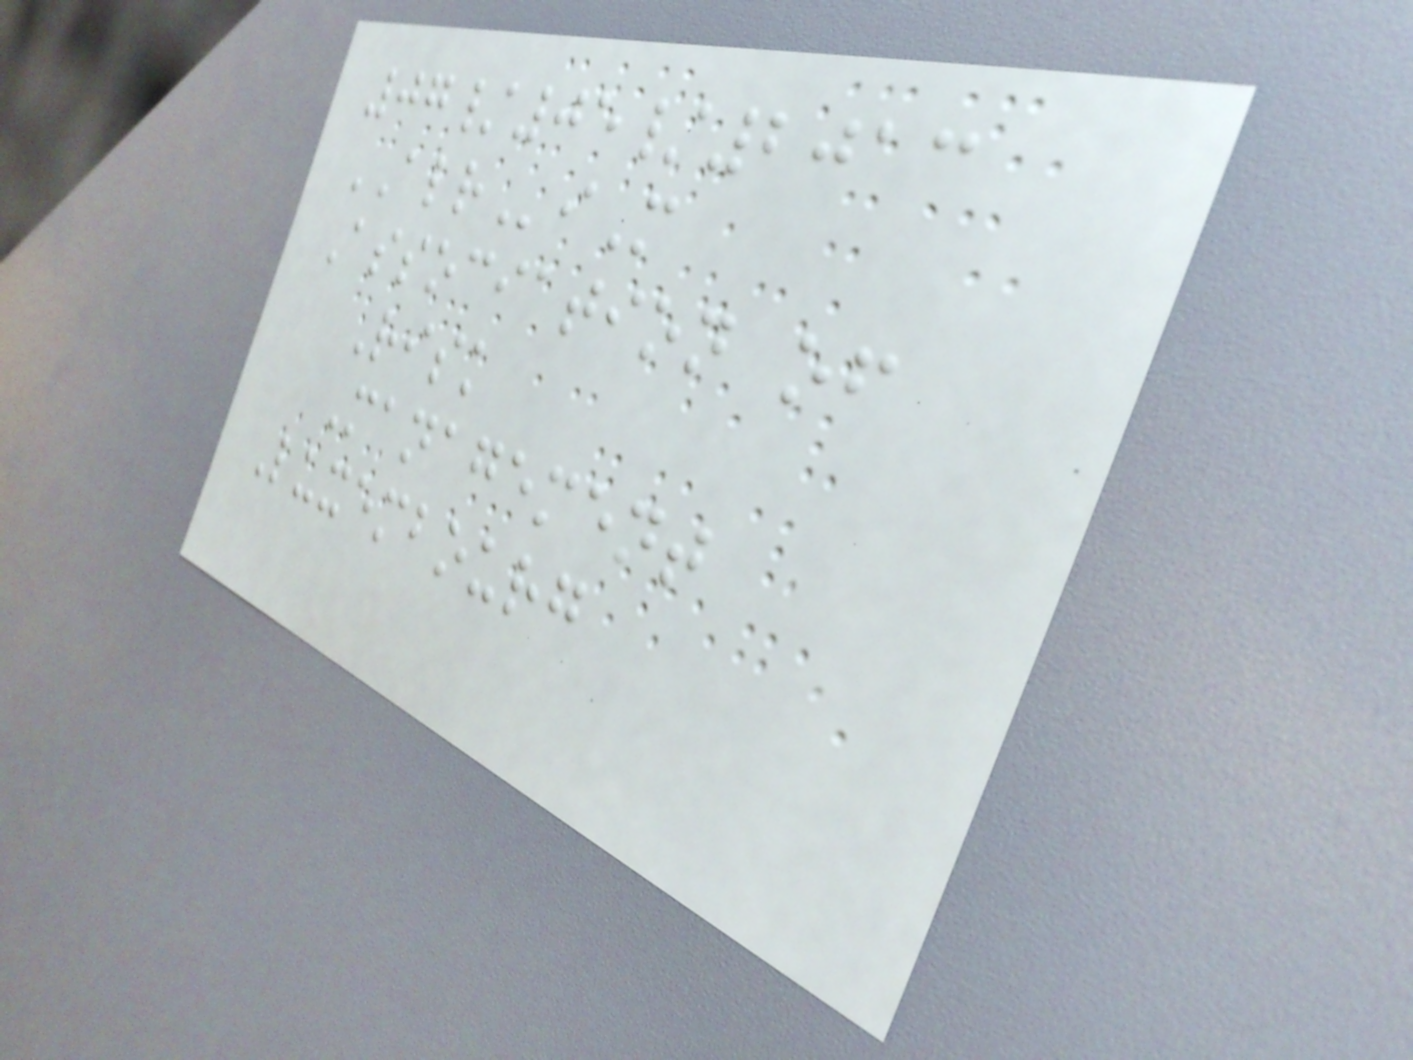07/05/2013
ALRiM
Association of
Risk
Management
Luxembourg
